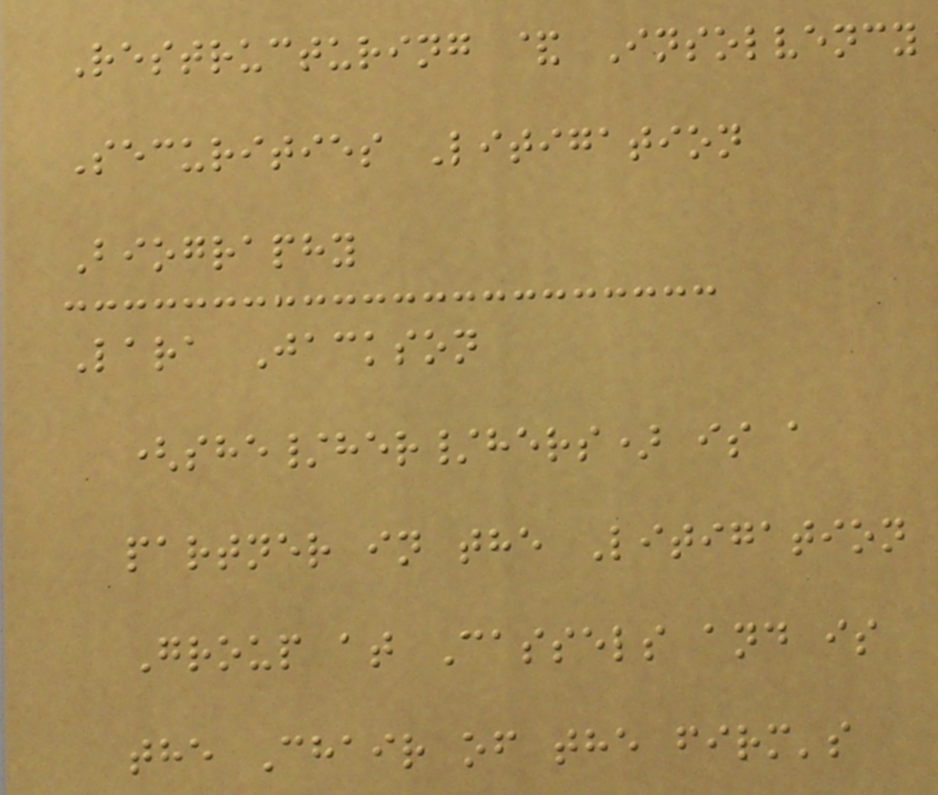Restructuring & Insolvency
Securities Litigation
Biography
Lara Jackson
(she/her/hers) is a
partner in the Litigation
Group at Cassels and is
the Chair of the firm's
